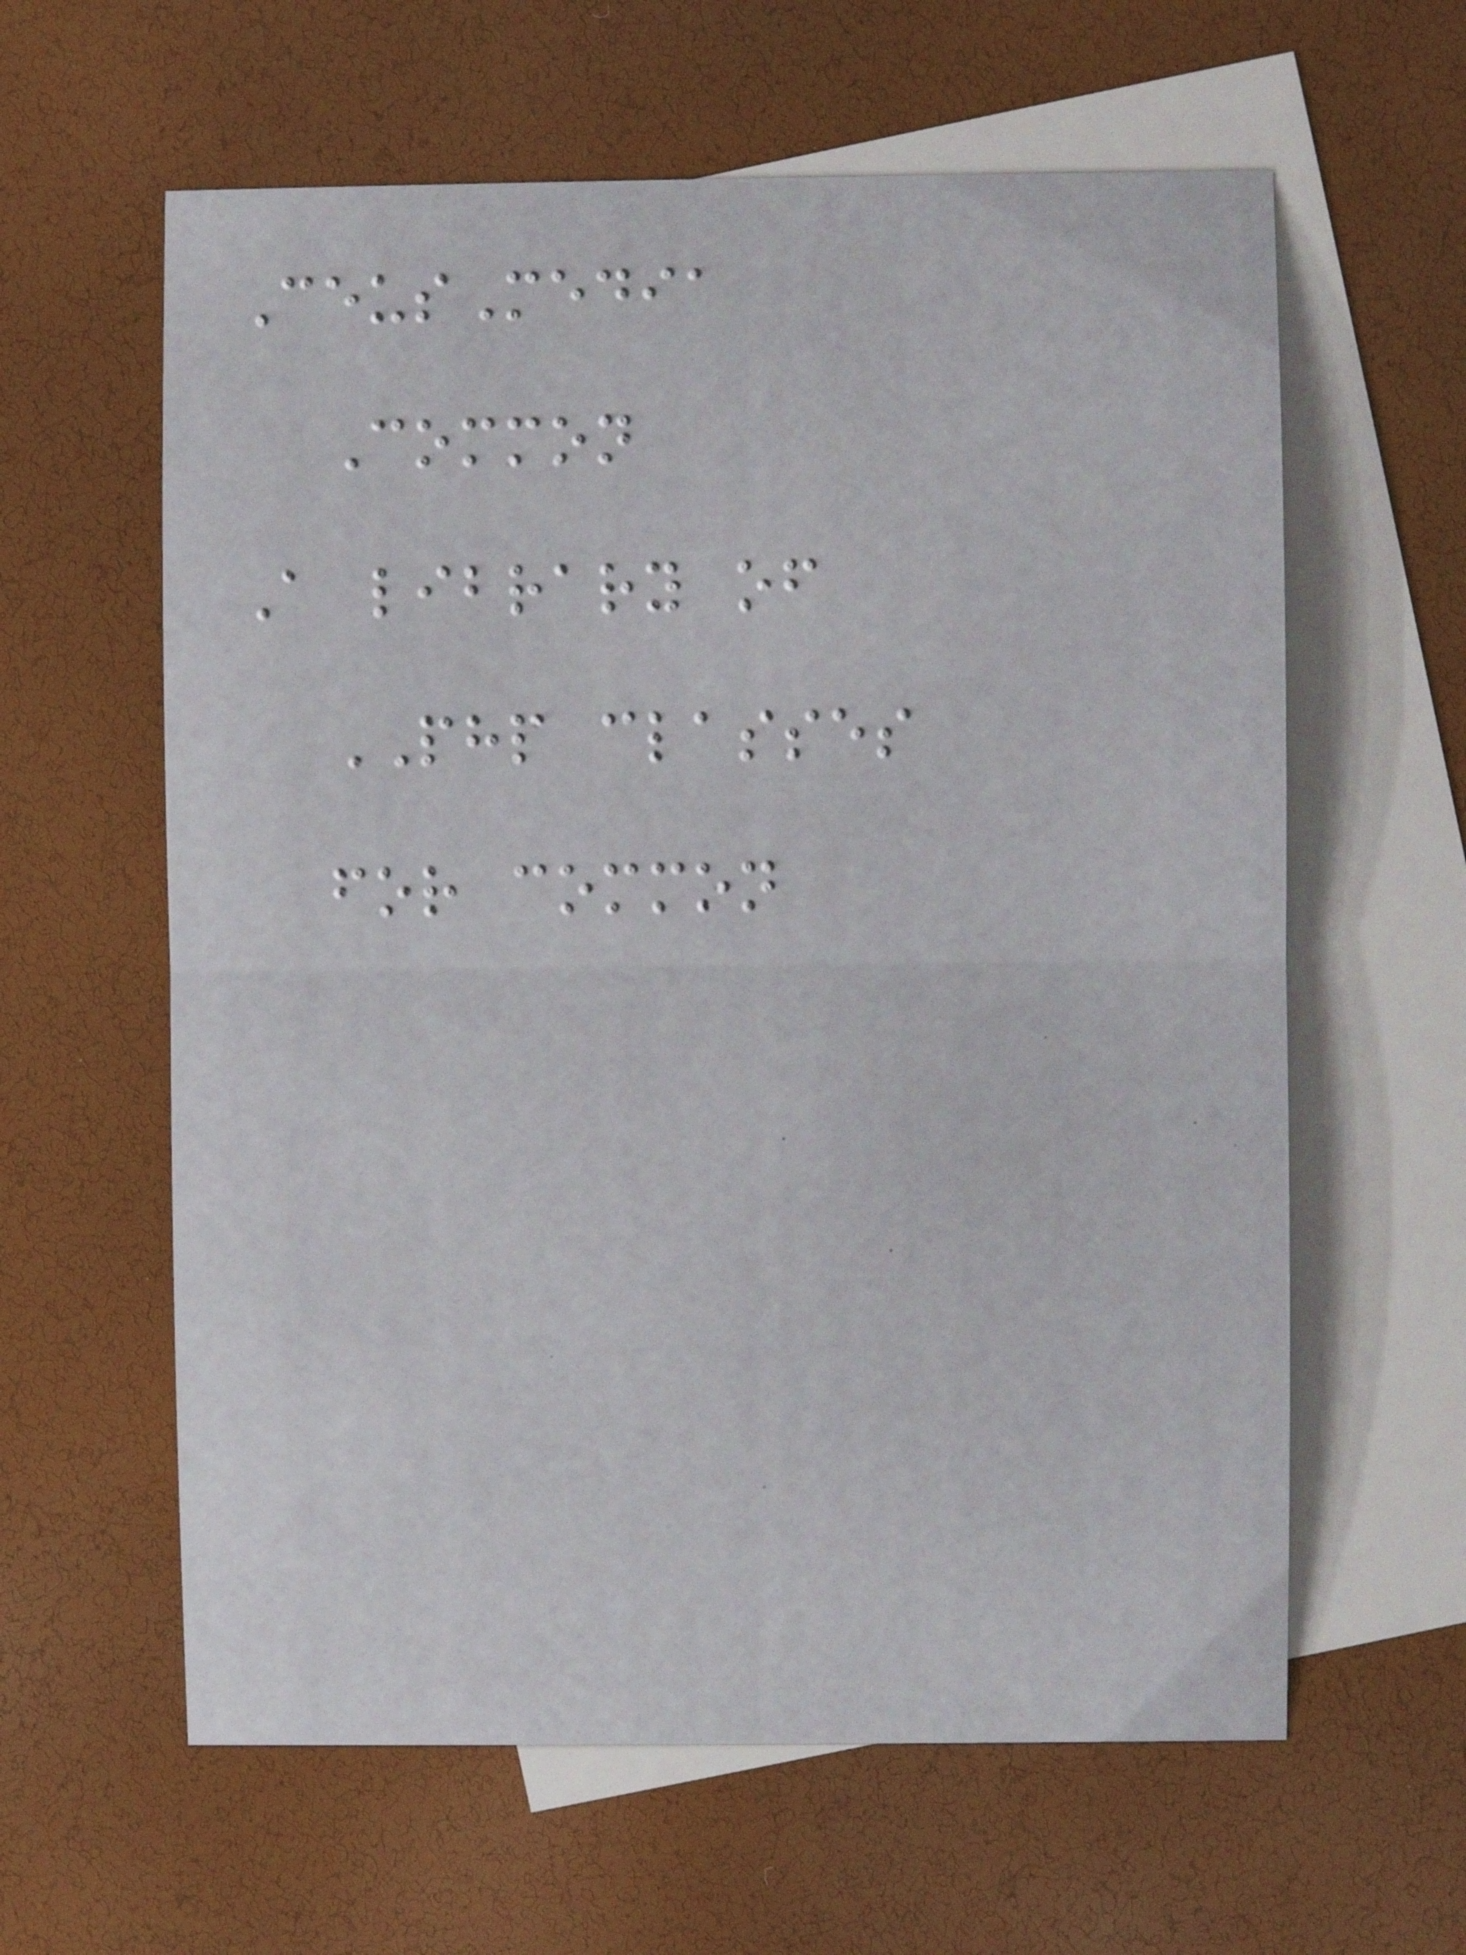CeusMedia
Common
A library of
PHP classes
for common
